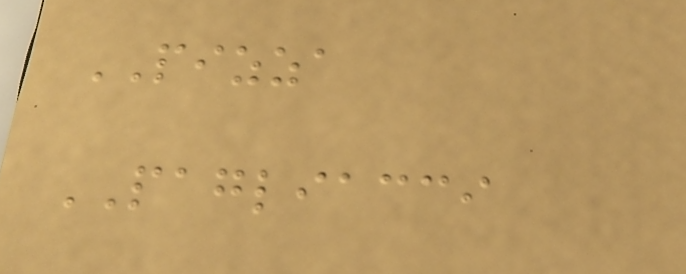PIZZA
PAGLIACCI
